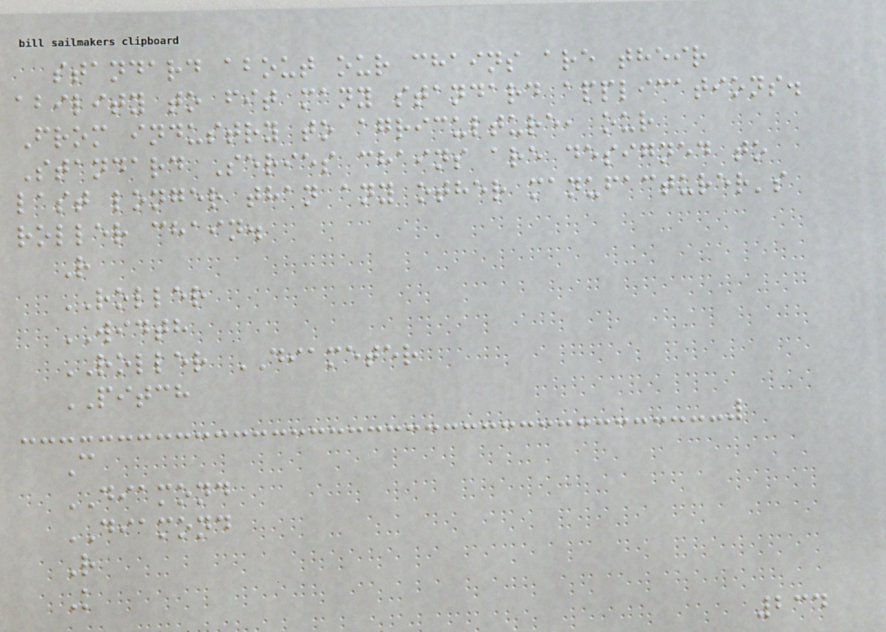standard about our chains are their
ability to fit many standard applications.
From industry to agriculture, our
Standard Series chains are designed to
last longer than any other manufacturer's
roller chain.
R
ROLLER
WIDTH
ROLLER DIAMETER
PITCH
C
DIAMOND
DIAMOND
R
K
234
